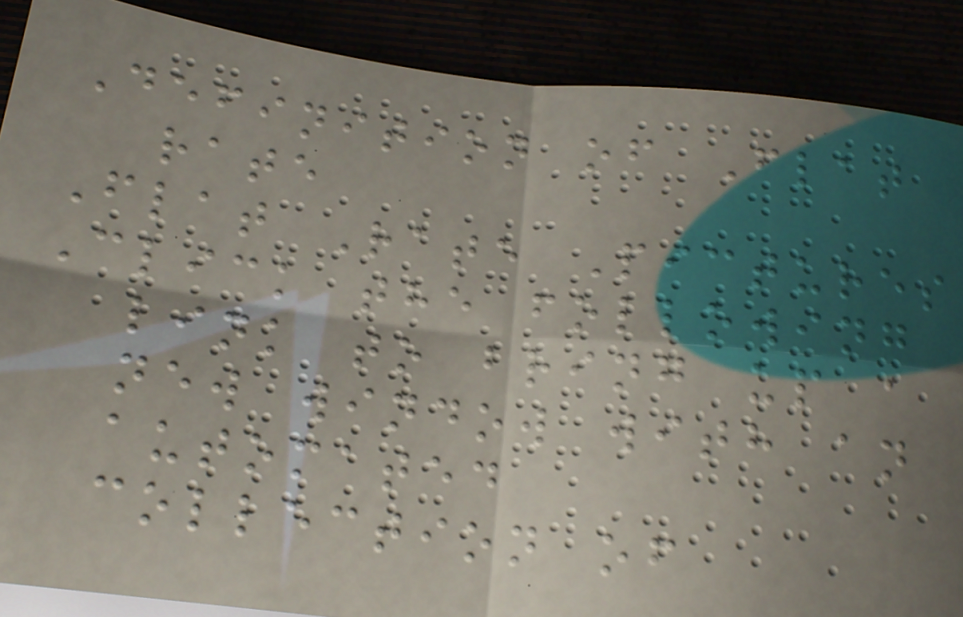Definition of Flat
rate
Flat Rate Pictures
Click the following
link to bring up a
new window with an
automated
collection of
